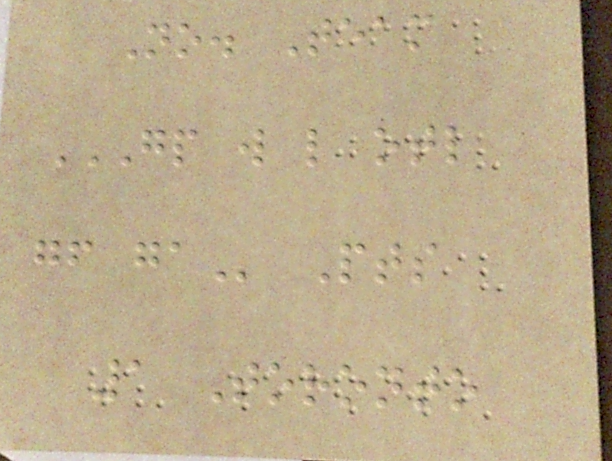No. Team
GP W L OTL
GF GA Pts
1 Toronto
